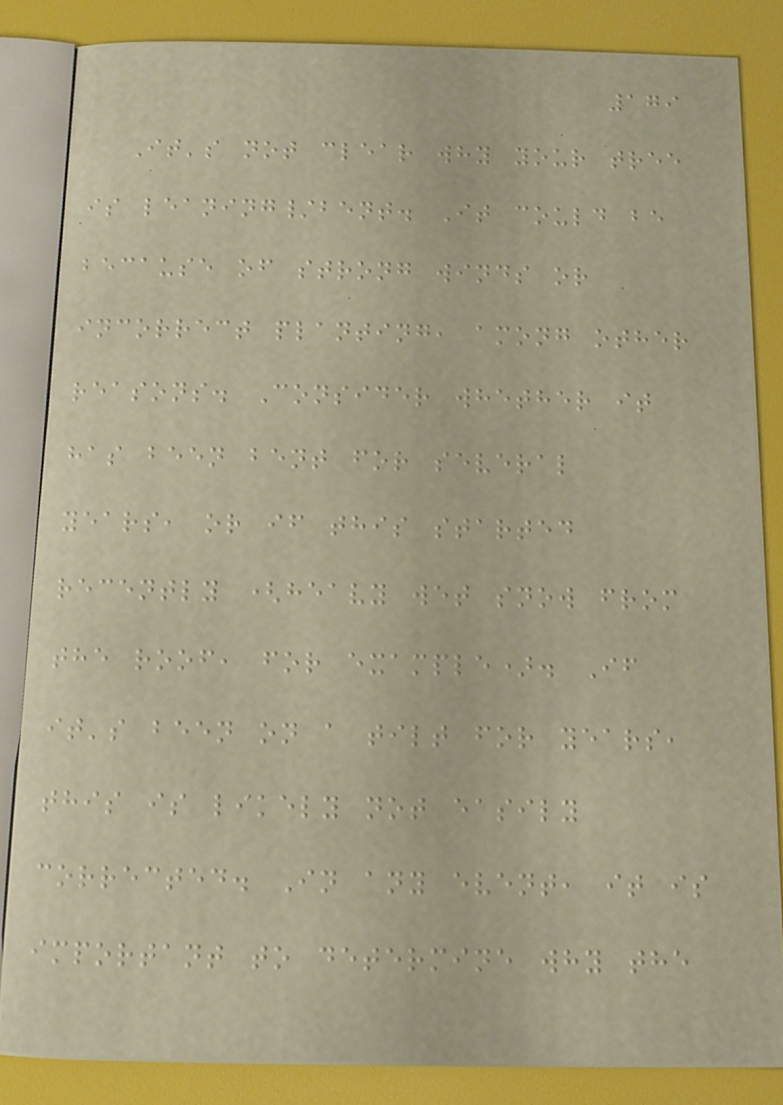179
It's not clear why your tree
is leaning/bent. It could be
because of strong winds or
incorrect planting, among other
reasons. Consider whether it
has been bent for several
years, or if this started
recently (heavy wet snow from
the roof, for example). If
it's been on a tilt for years,
this is likely not easily
corrected. In any event, it is
important to determine why the
